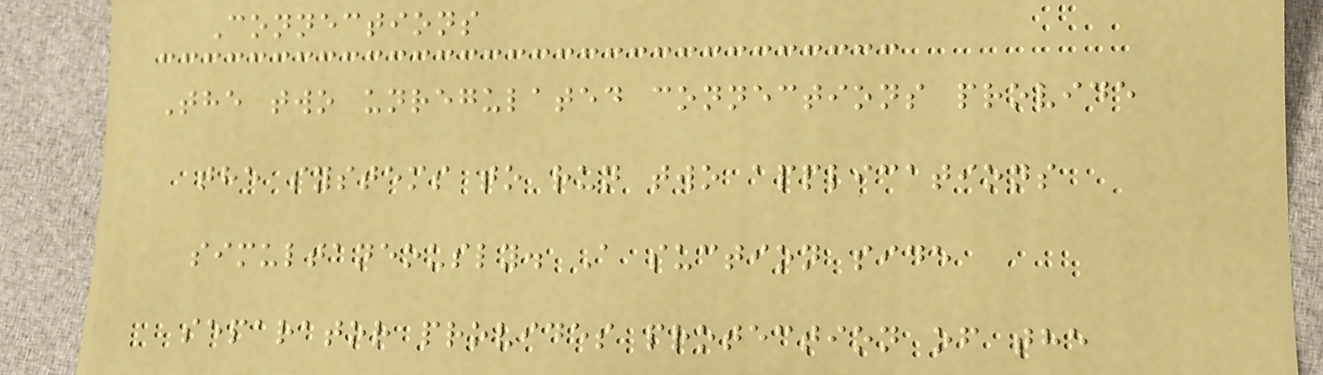Connections
The two unregulated connections provide
the systems to run two applications
simultaneously. A suction side
separator provides protection of the
